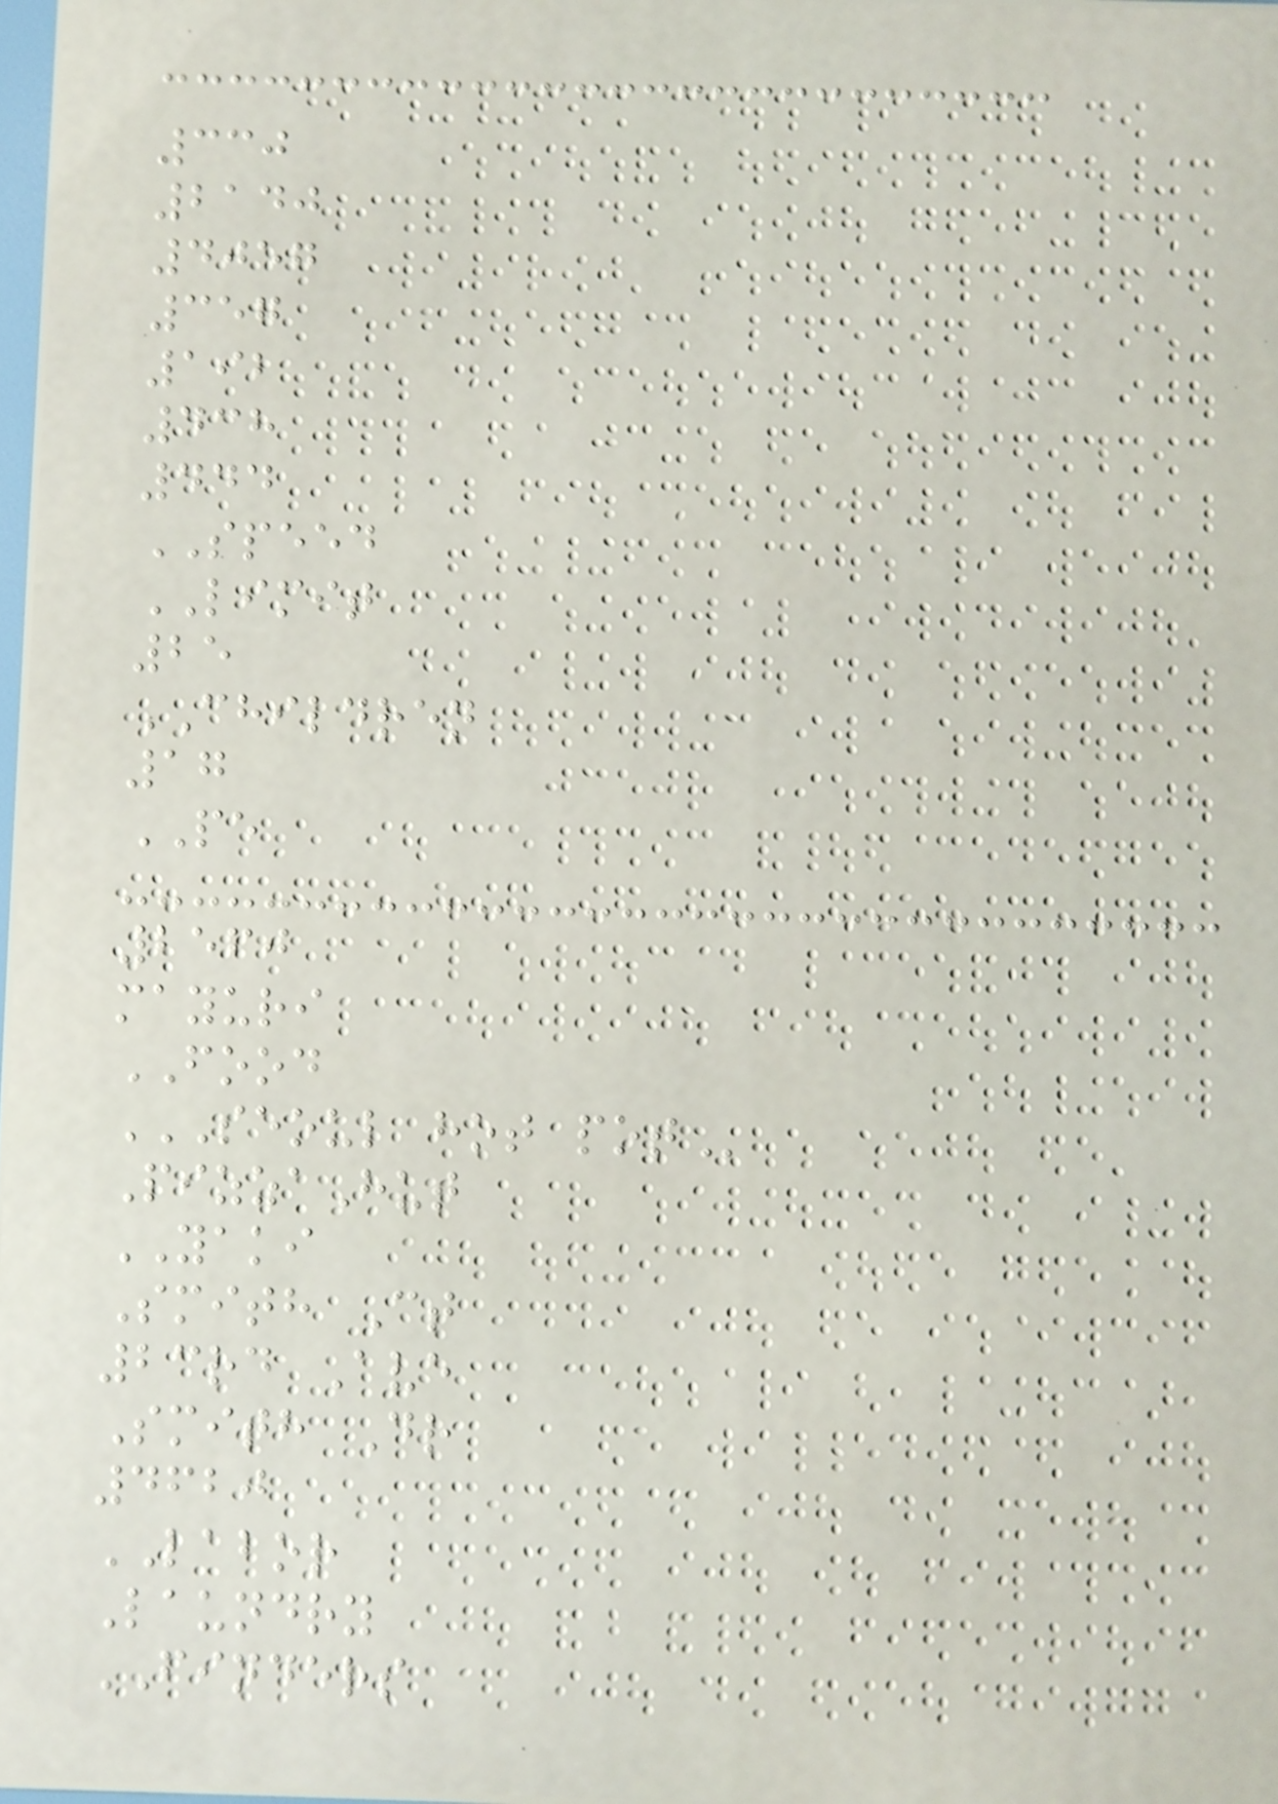330
2140
4057
357
192
438
444
SPEED
LIMIT
25
CHILDREN
17
PE
2560
mayuri
FOOD
SEOUL HOT POT
PizzaHut
YAKI
Smith Ct
23rd Ave
Smith Dr
4620
LABOR
Laundry
FINDERS
